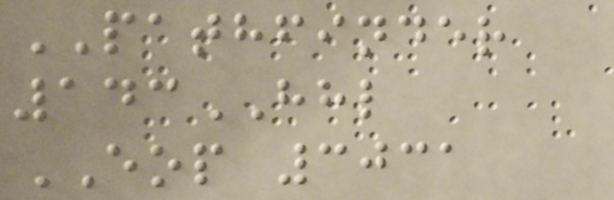PATHFINDER
143HHL
EOP 3031
